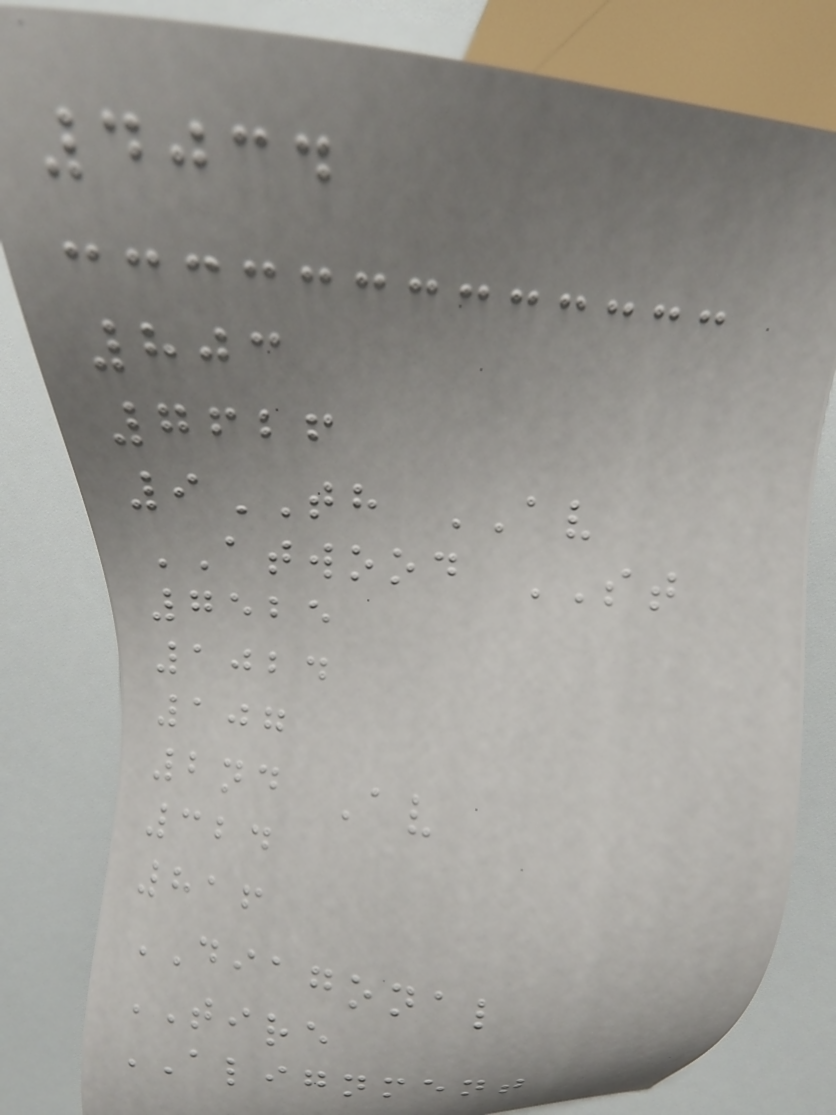4034
803
7626
9TH AV
ATWOOD ST
7525
1024
107
2nd Av
324
816
DIAGONAL
TIRE
ALIGNMENT
